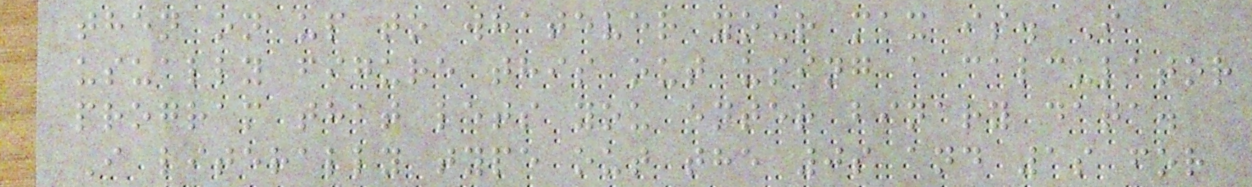then on up to whatever your max is. I
usually figure this out using a calculator
program that lets you enter binary data.
I literally type out the 0s and 1s for
